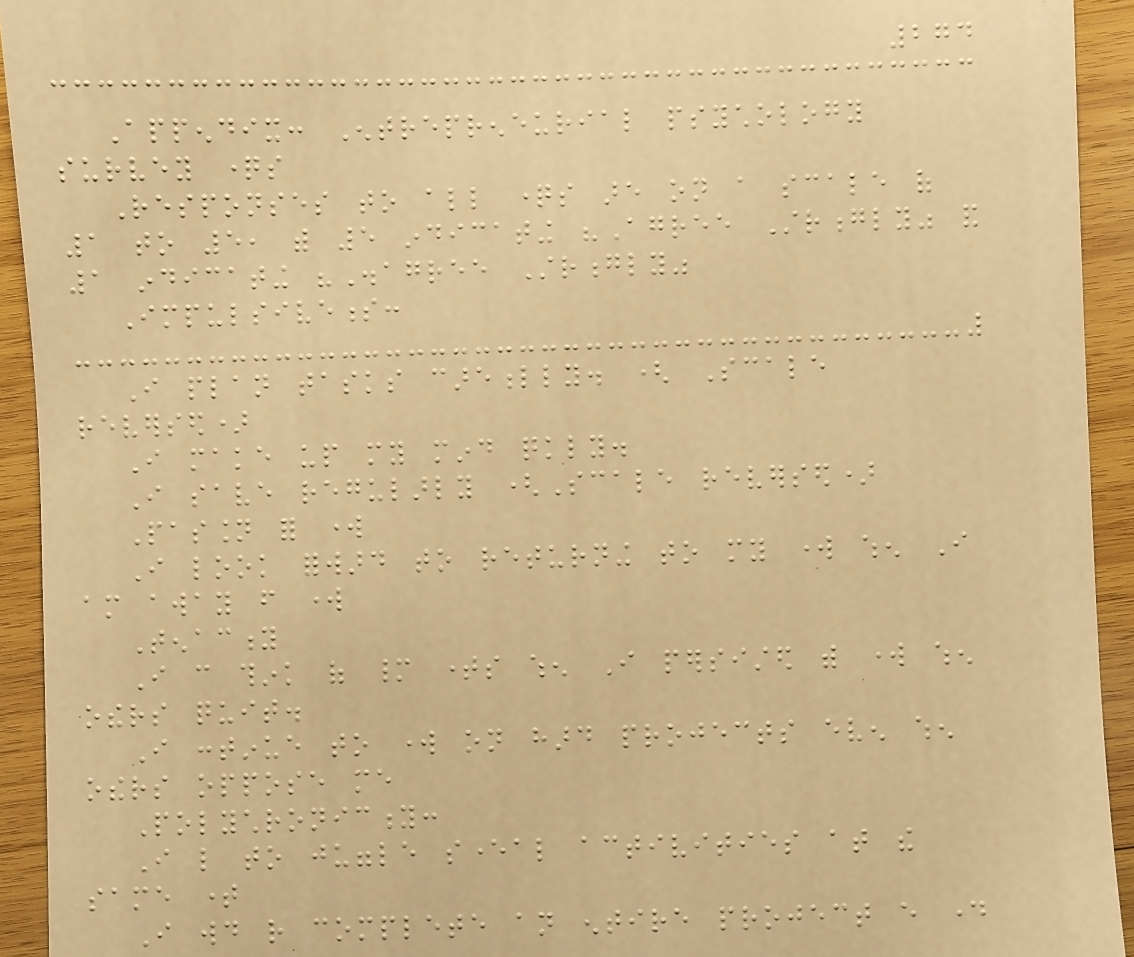274
Appendix: Entrepreneurial psychology
survey questions
Responses to all questions are on a scale of
1 to 5, with 5 indicating "Agree Strongly" and
1 indicating "Disagree Strongly"
Impulsiveness:
I plan tasks carefully. ( Scale
reversed)
I make up my mind quickly.
I save regularly (Scale reversed)
Passion for work
I look forward to returning to my work when I
am away from work
Tenacity
I can think of many times when I persisted with work when
others quit.
I continue to work on hard projects even when
others oppose me
Polychronicity:
I like to juggle several activities at the
same time
I would rather complete an entire project every day
